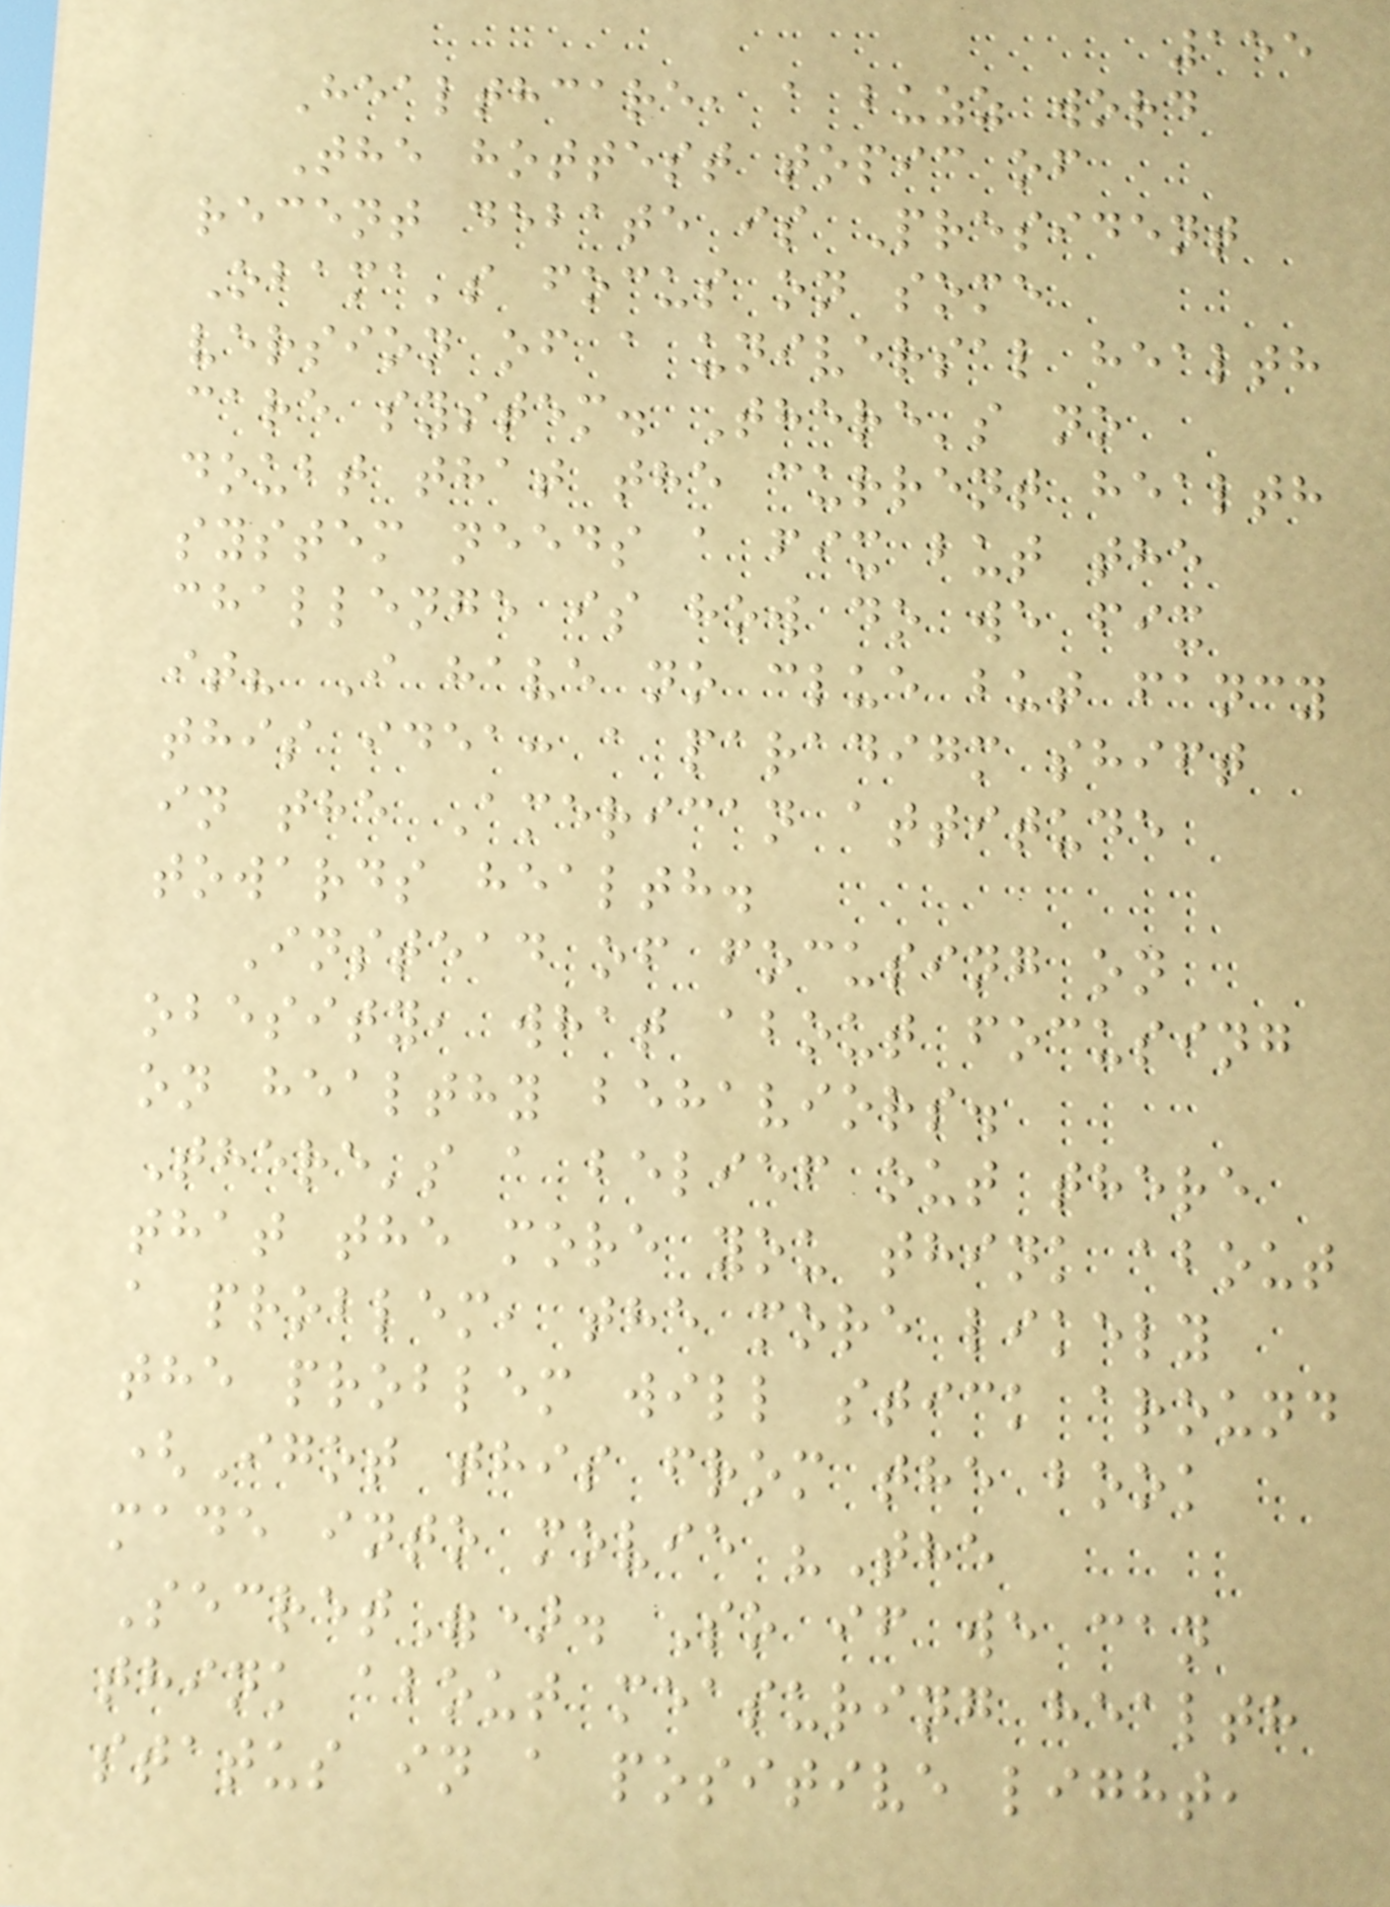155
Healthcare, a buzz word
The hottest topic of
recent debate is President
Obama's focus on some
version of a universal health
care system. There's no
doubt that the current health
system needs a fix but the
challenge is how do we fix
it? I have no clue but fancy
this idea: a paradigm shift
in the American attitude
towards health.
Instead of focusing on
obesity, what about focusing
on healthy behaviors.
There's a belief out there
that the more you think about
a problem, the more likely
the problem will stick around
(Igot this from the book
made into movie "The
Secret"). So if we can
think about measuring health
status in a positive light,
